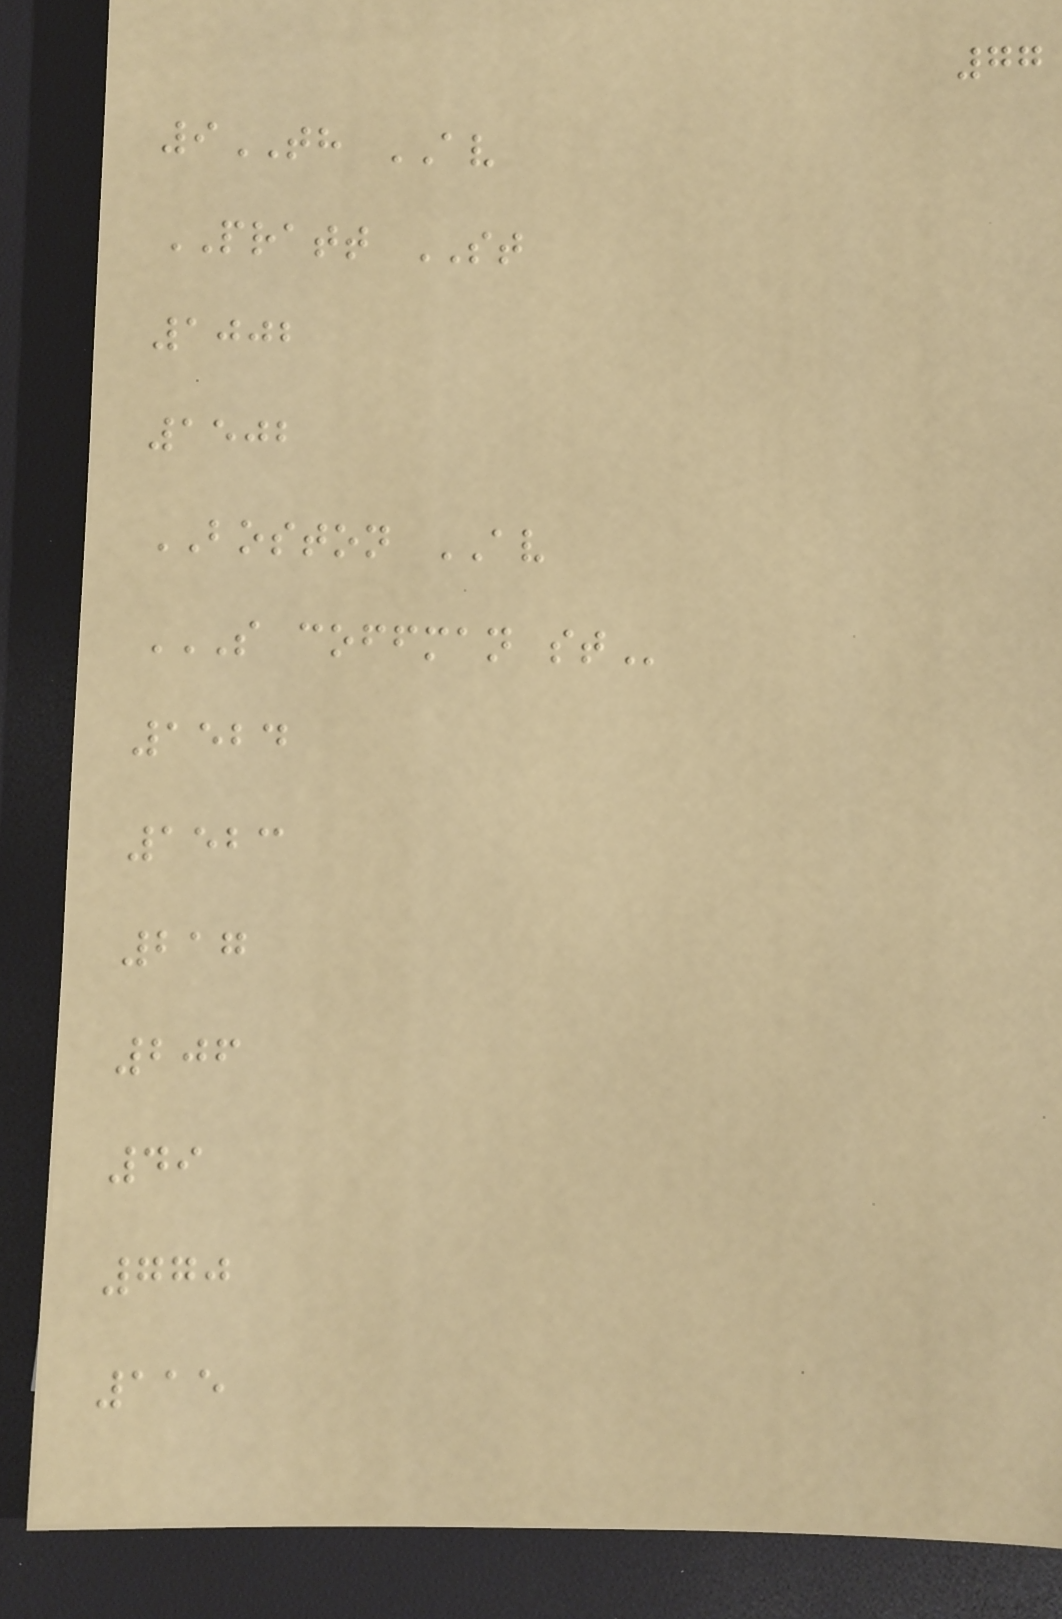77
9TH AV
PRATT ST
1002
1502
BOSTON AV
S COFFMAN ST
1524
1523
217
206
49
770
115
